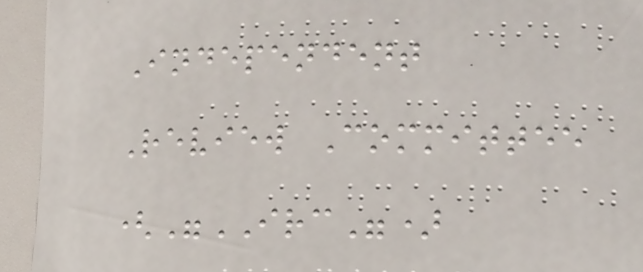Independent
Review Committee
("IRC")
